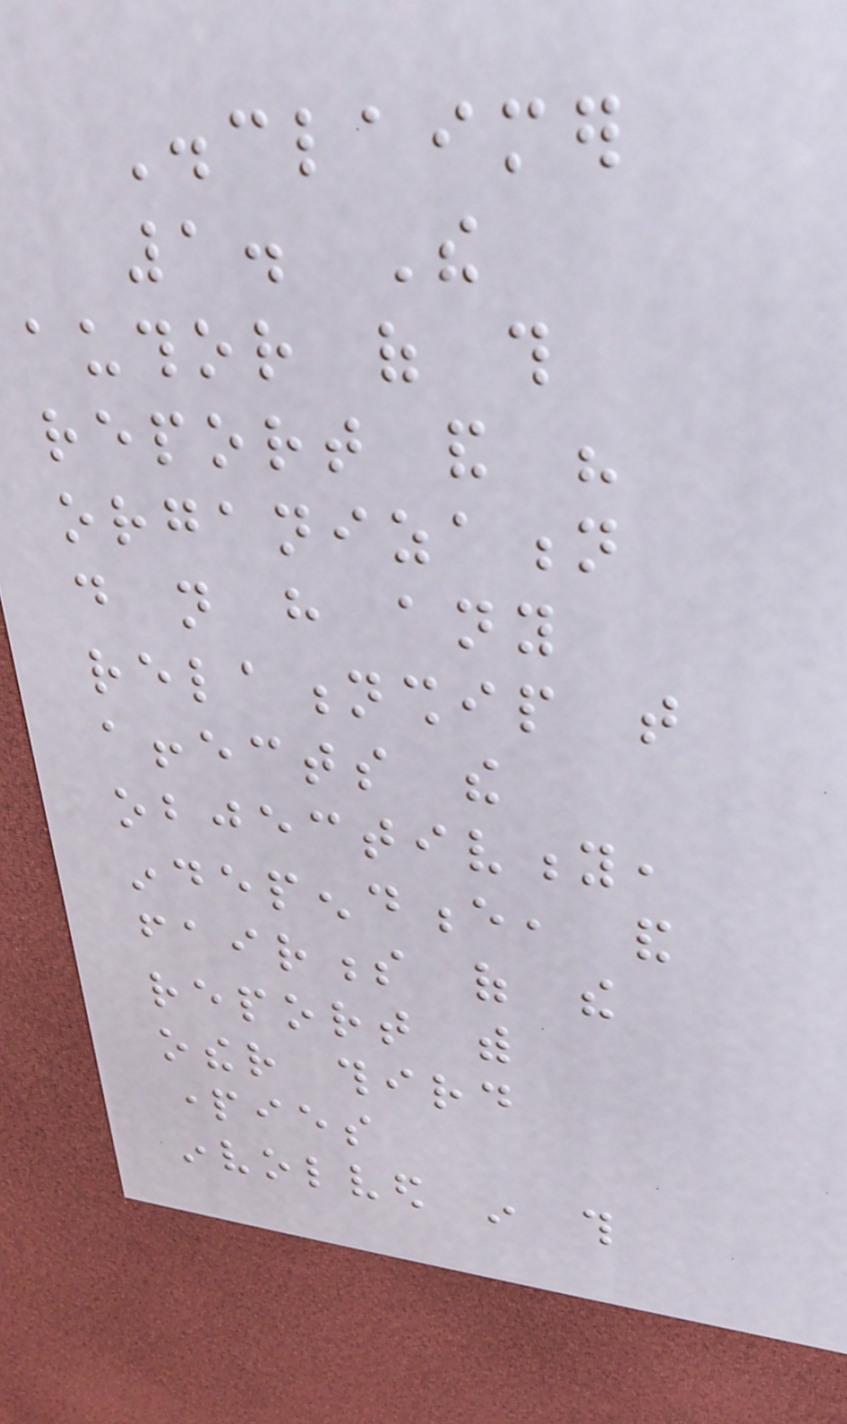Disclaimer
1. The
author of this
report and his
organization
do not have any
relationship that
affects the
objectivity,
independence, and
fairness of the
report with
other third
parties
involved in this
